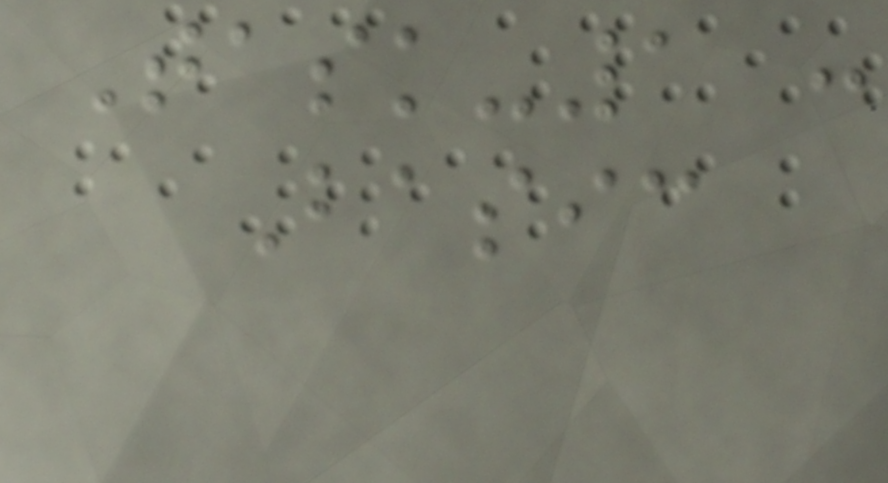Task-1 :
Basic
